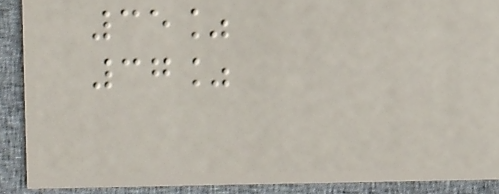35%
37%
